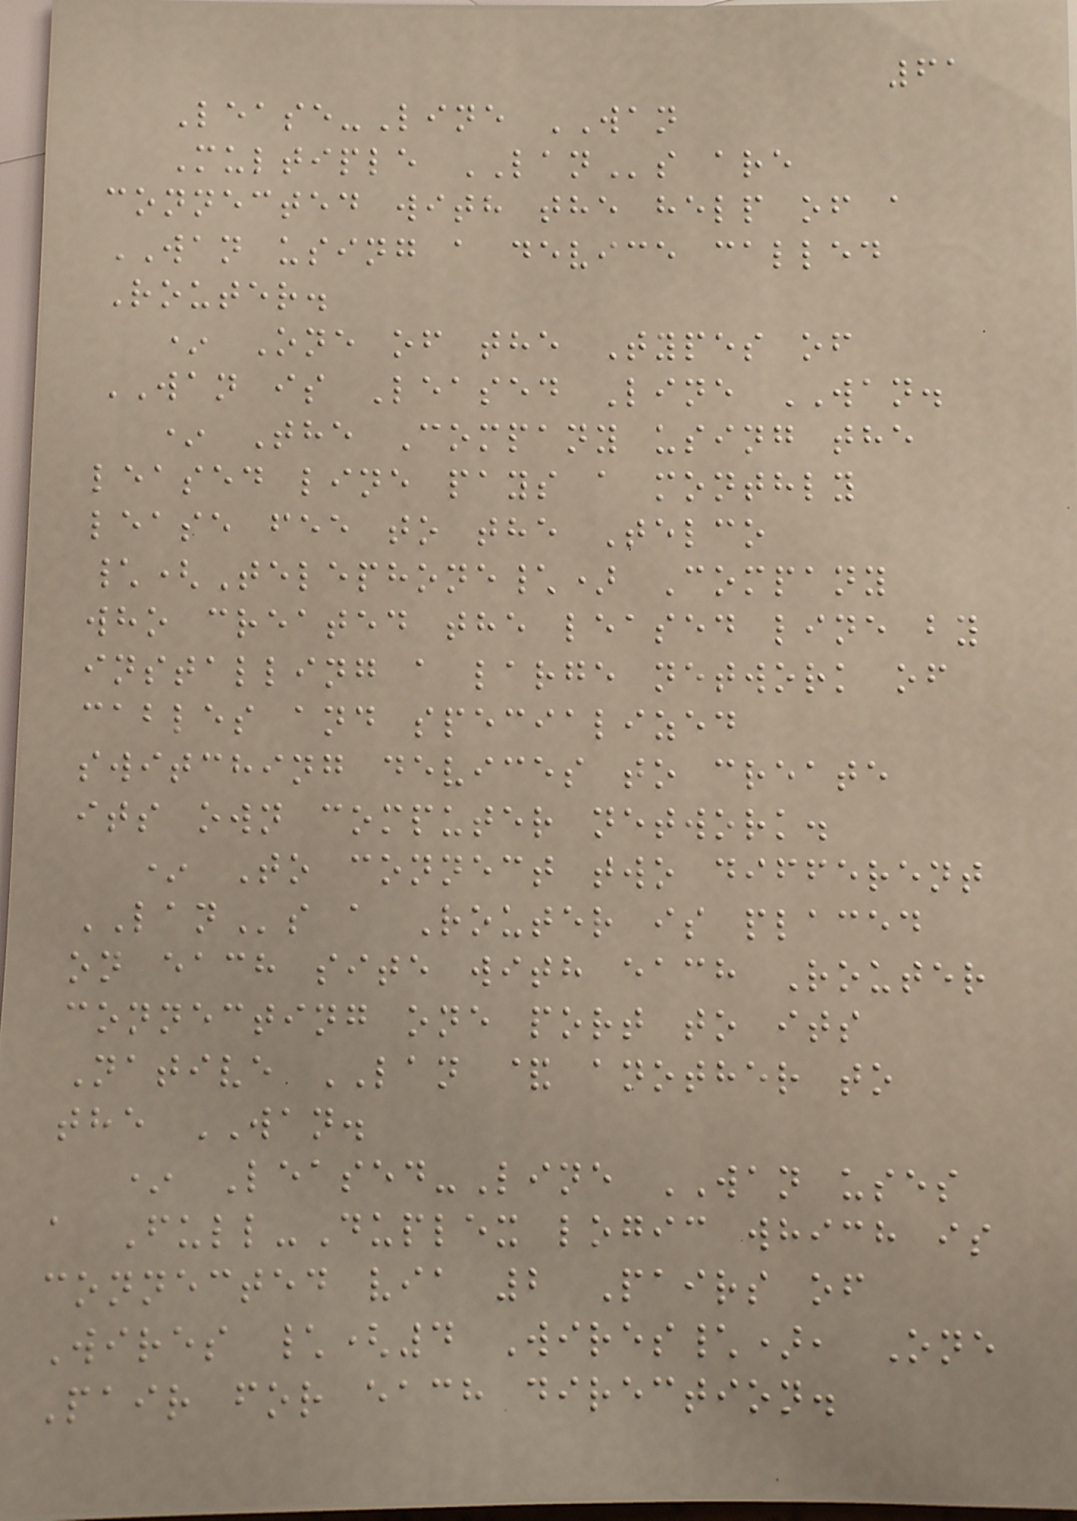61
Lease-Line WAN
Multiple LANs are
connected with the help of a
WAN using a device called
Router.
* One of the Types of
WAN is Leased Line WAN.
* The Company using the
leased line pays a monthly
lease fee to the Telco
\(Telephone\) Company
who created the leased line by
installing a large network of
cables and specialized
switching devices to create
its own computer network.
* To connect two different
LANs a Router is placed
on each site with each Router
connecting one port to its
Native LAN & another to
the WAN.
* Leased-Line WAN uses
a Full-Duplex logic which is
connected via 2 Pairs of
Wires \(4 Wires\), One
Pair for each direction.
